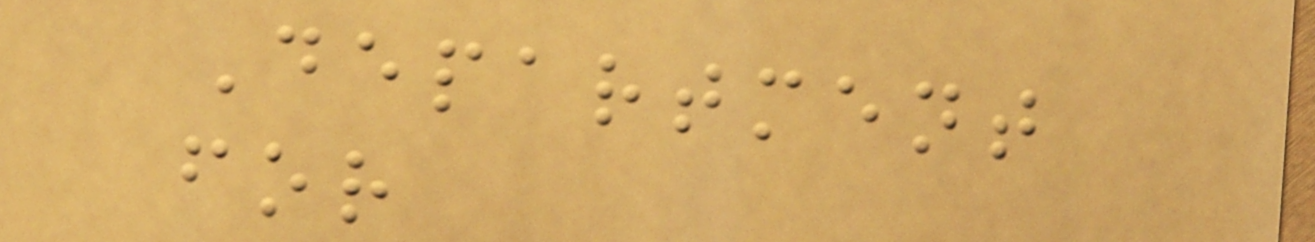Department
for
